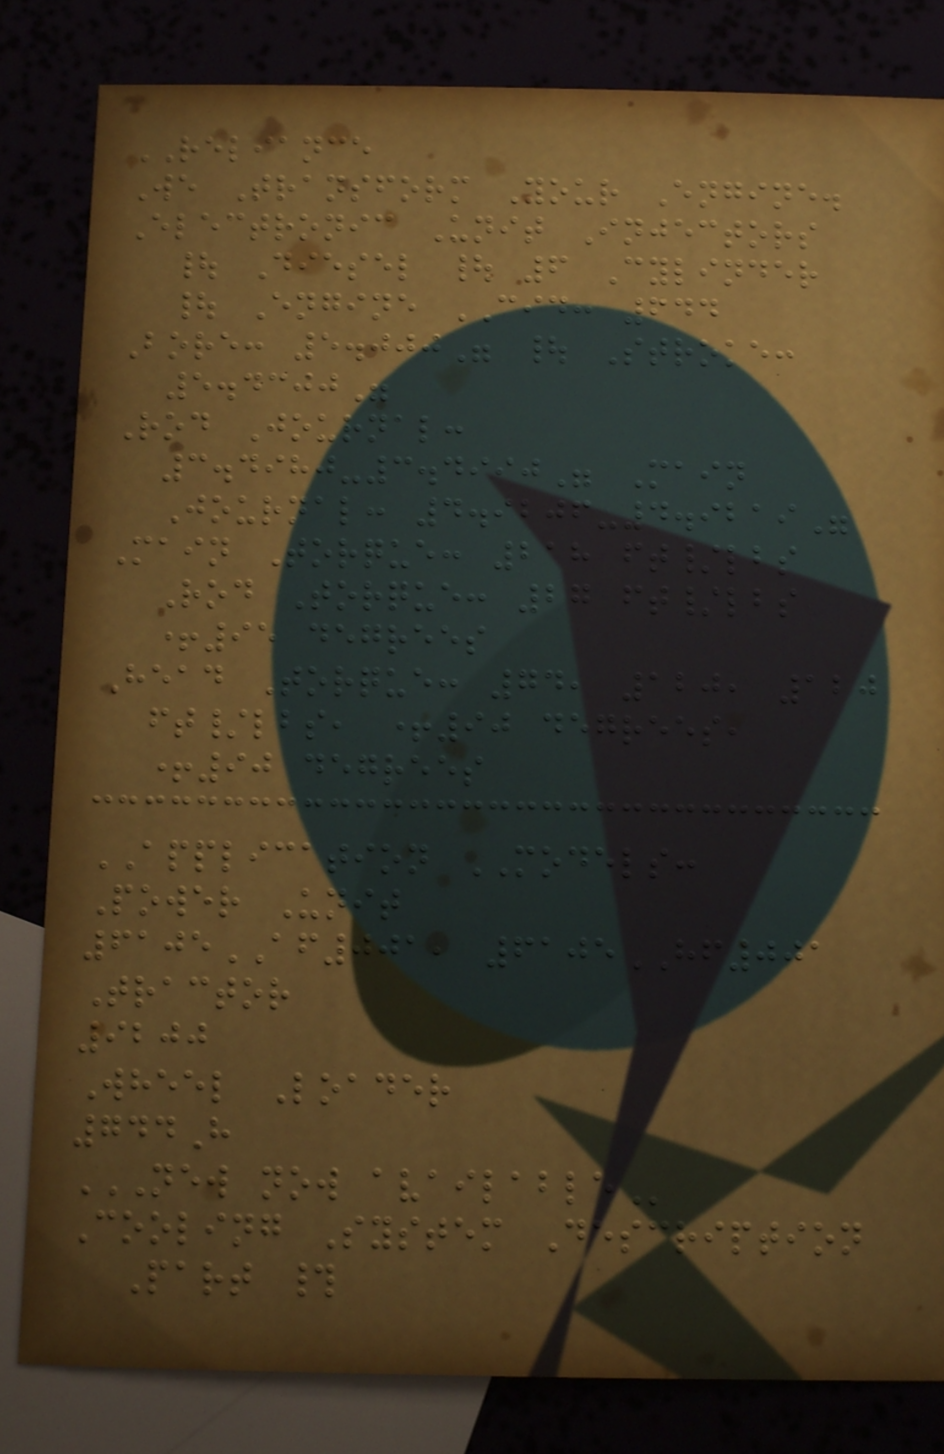RELIANCE
We Transform Your Engine.
Electronic Unit Injectors
| Diesel | 6 Cylinder
| Engine CID: 644
Bore: 5.000" | Stroke:
5.4300"
Rod Journal:
3.4980-3.4990" Main
Journal: 4.9206-4.9219"
Main Torque: 218 ft/lbs
Rod Torque: 27 ft/lbs
+95 degrees
Head Torque: 74, 120, 120
ft/lbs, +90 degrees,
+90 degrees
APPLICATION MODELS:
Power Unit
6105AF001, 6105HF001
Tractor
9200
Wheel Loader
744H
NEW NOW AVAILABLE
Cooling System Description
Part #
